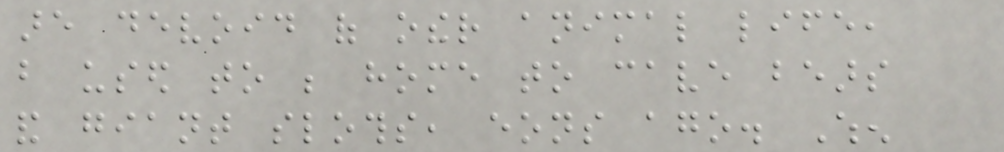are devoid of other animal life,
but used to be home to cave bears
and giant sloths, eons ago. When
